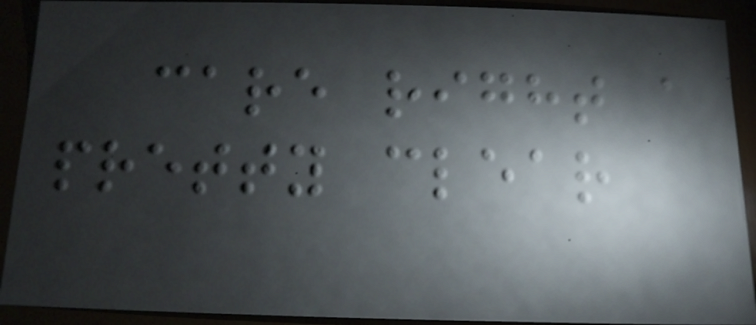care right a
pretty clear
